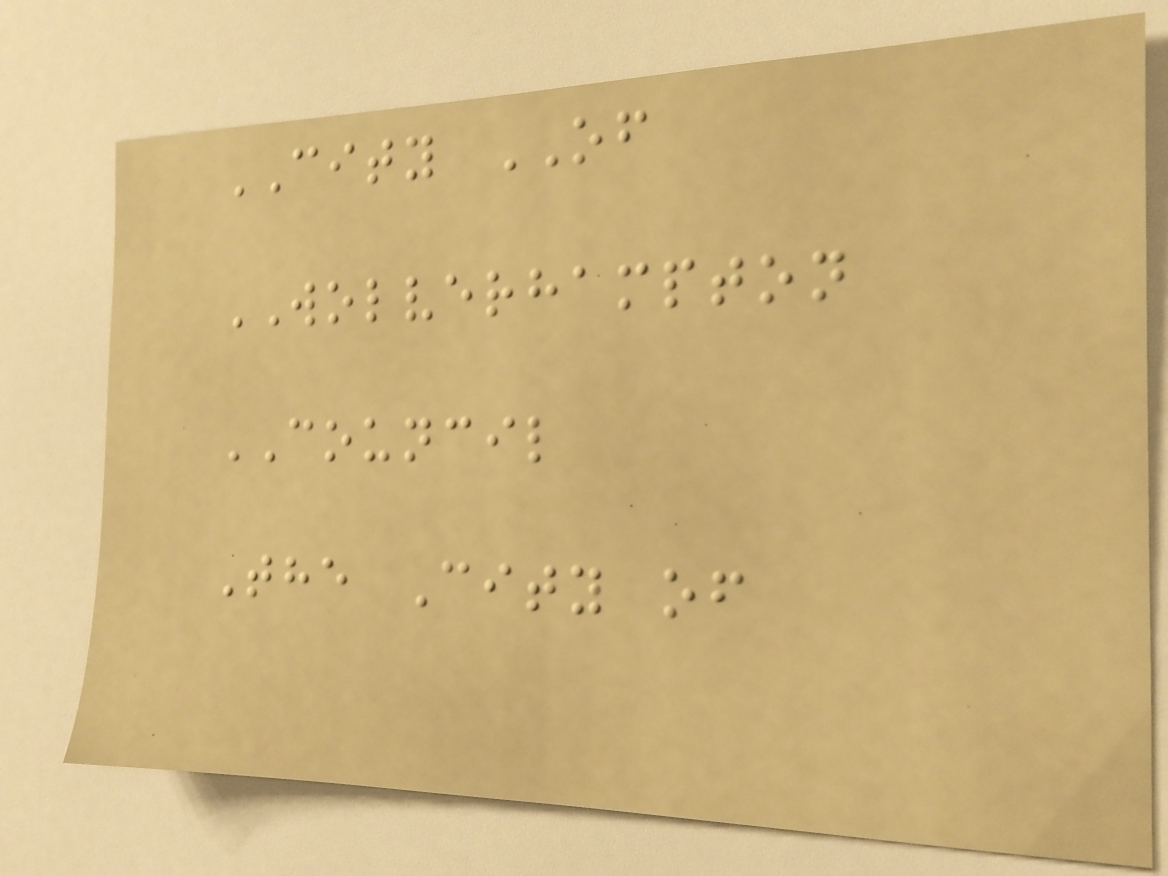CITY OF
WOLVERHAMPTON
COUNCIL
The City of
